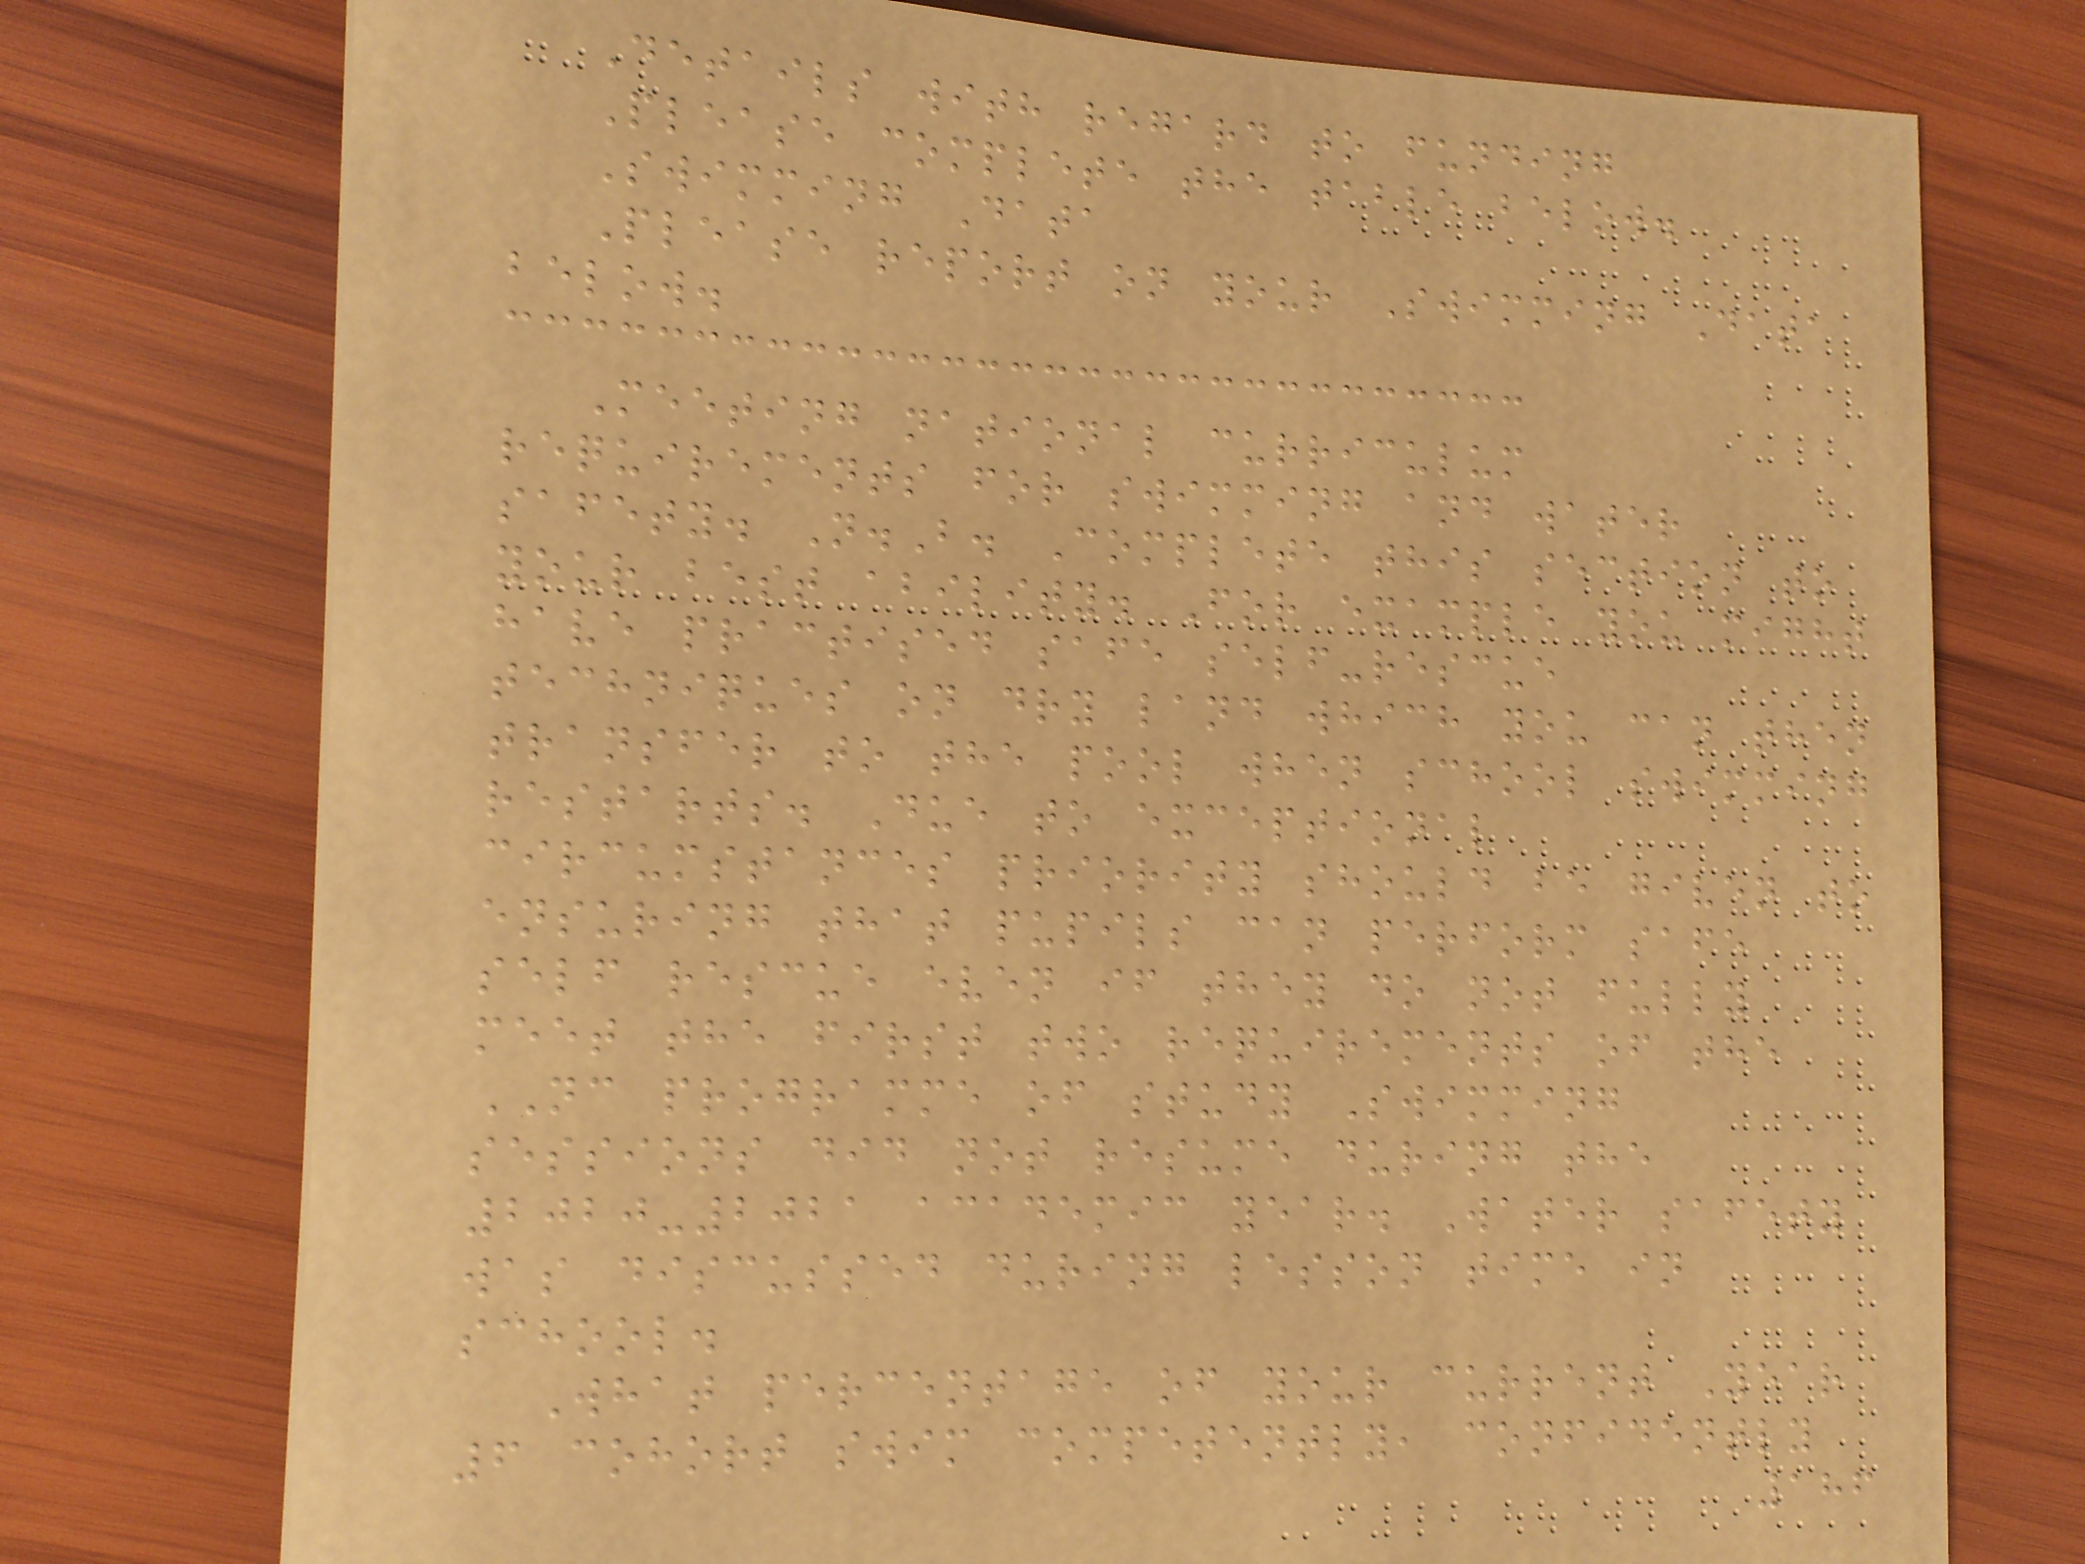Details with regard to funding
Please complete the table below.
Swimming Data
Please report on your Swimming Data
below.
Meeting national curriculum
requirements for swimming and water
safety. N.B. Complete this section to
your best ability. For example you might
have practised safe self-rescue
techniques on dry land which you can then
transfer to the pool when school swimming
restarts. Due to exceptional
circumstances priority should be given to
ensuring that pupils can perform safe
self rescue even if they do not fully
meet the first two requirements of the
NC programme of study Swimming
sessions did not resume during the
2020-2021 academic year. Water safety
was discussed during lesson time in
school.
What percentage of your current Year
6 cohort swim competently, confidently
186
